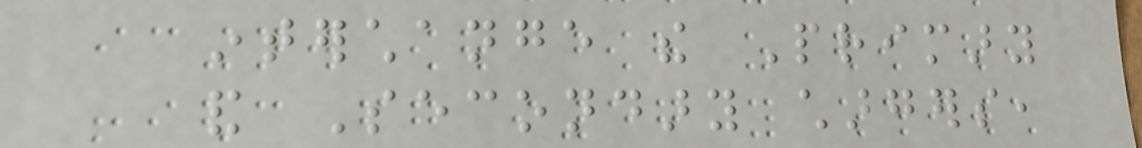interchange the Primary
and Secondary chargers,
